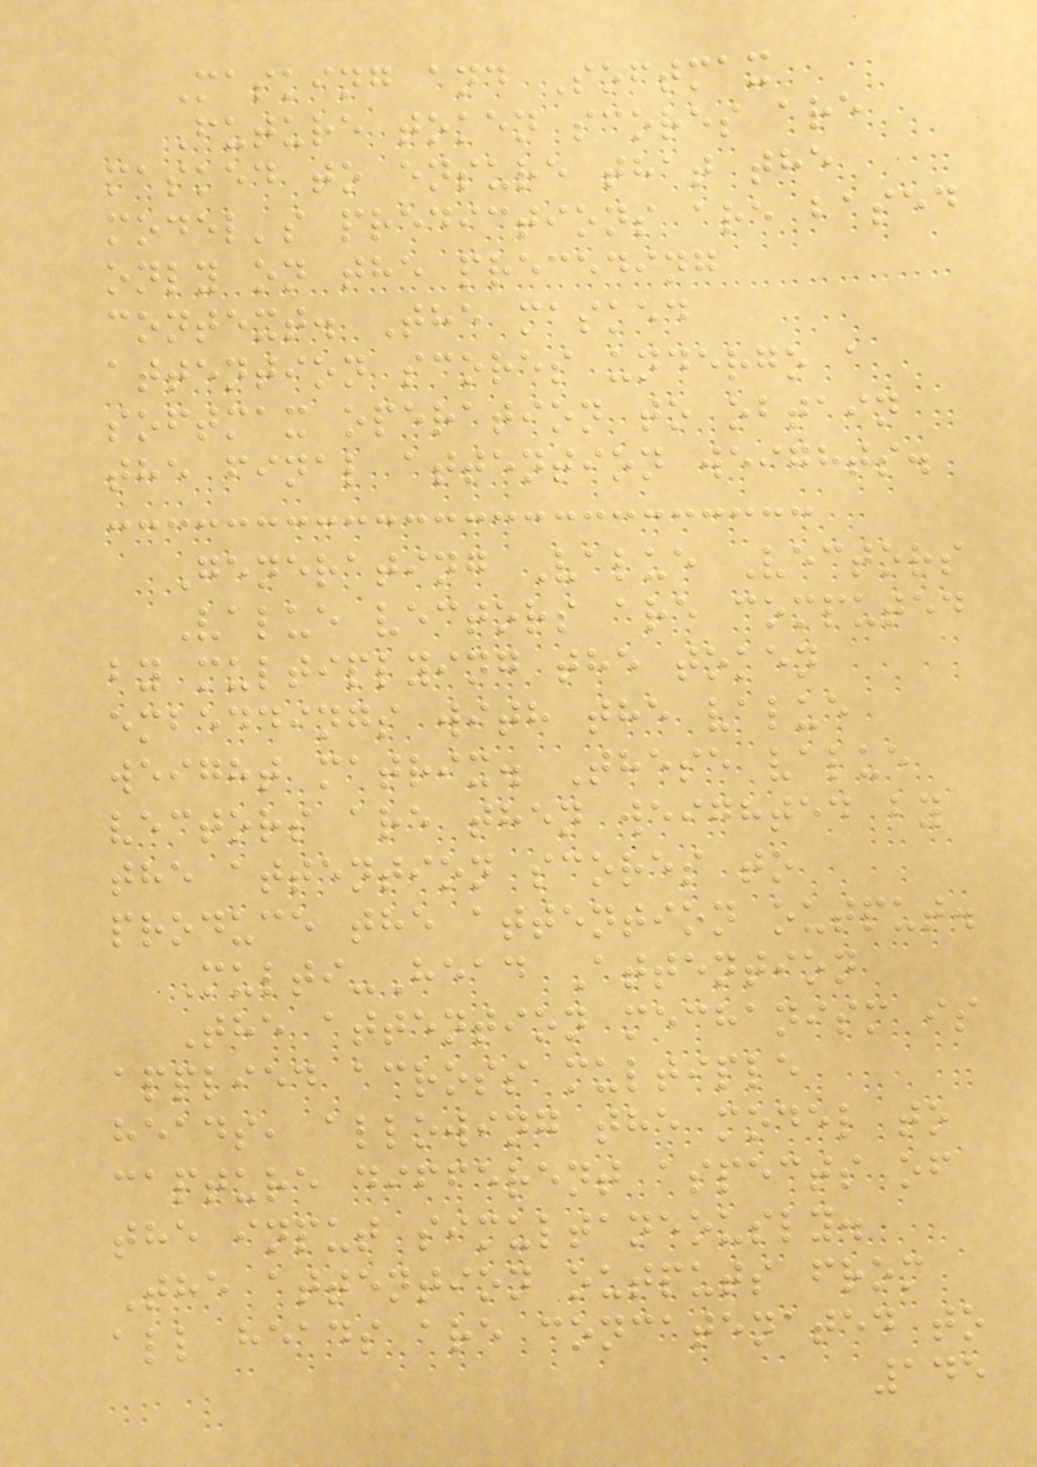Masking and Softmax
Future token scores are
masked to ensure that the
model's predictions are based
only on the preceding
context. The masked
attention scores undergo a
softmax operation to obtain
the final attention weights.
Generating Value Vectors
Value vectors are computed
by multiplying the token
embeddings with the value
weight matrix. These value
vectors are then weighted by
the attention scores to
produce the attention output.
Multi-Head Attention
The attention mechanism is
applied across multiple
heads, allowing the model to
capture different aspects of
the input simultaneously.
The attention outputs from
all heads are concatenated to
145
